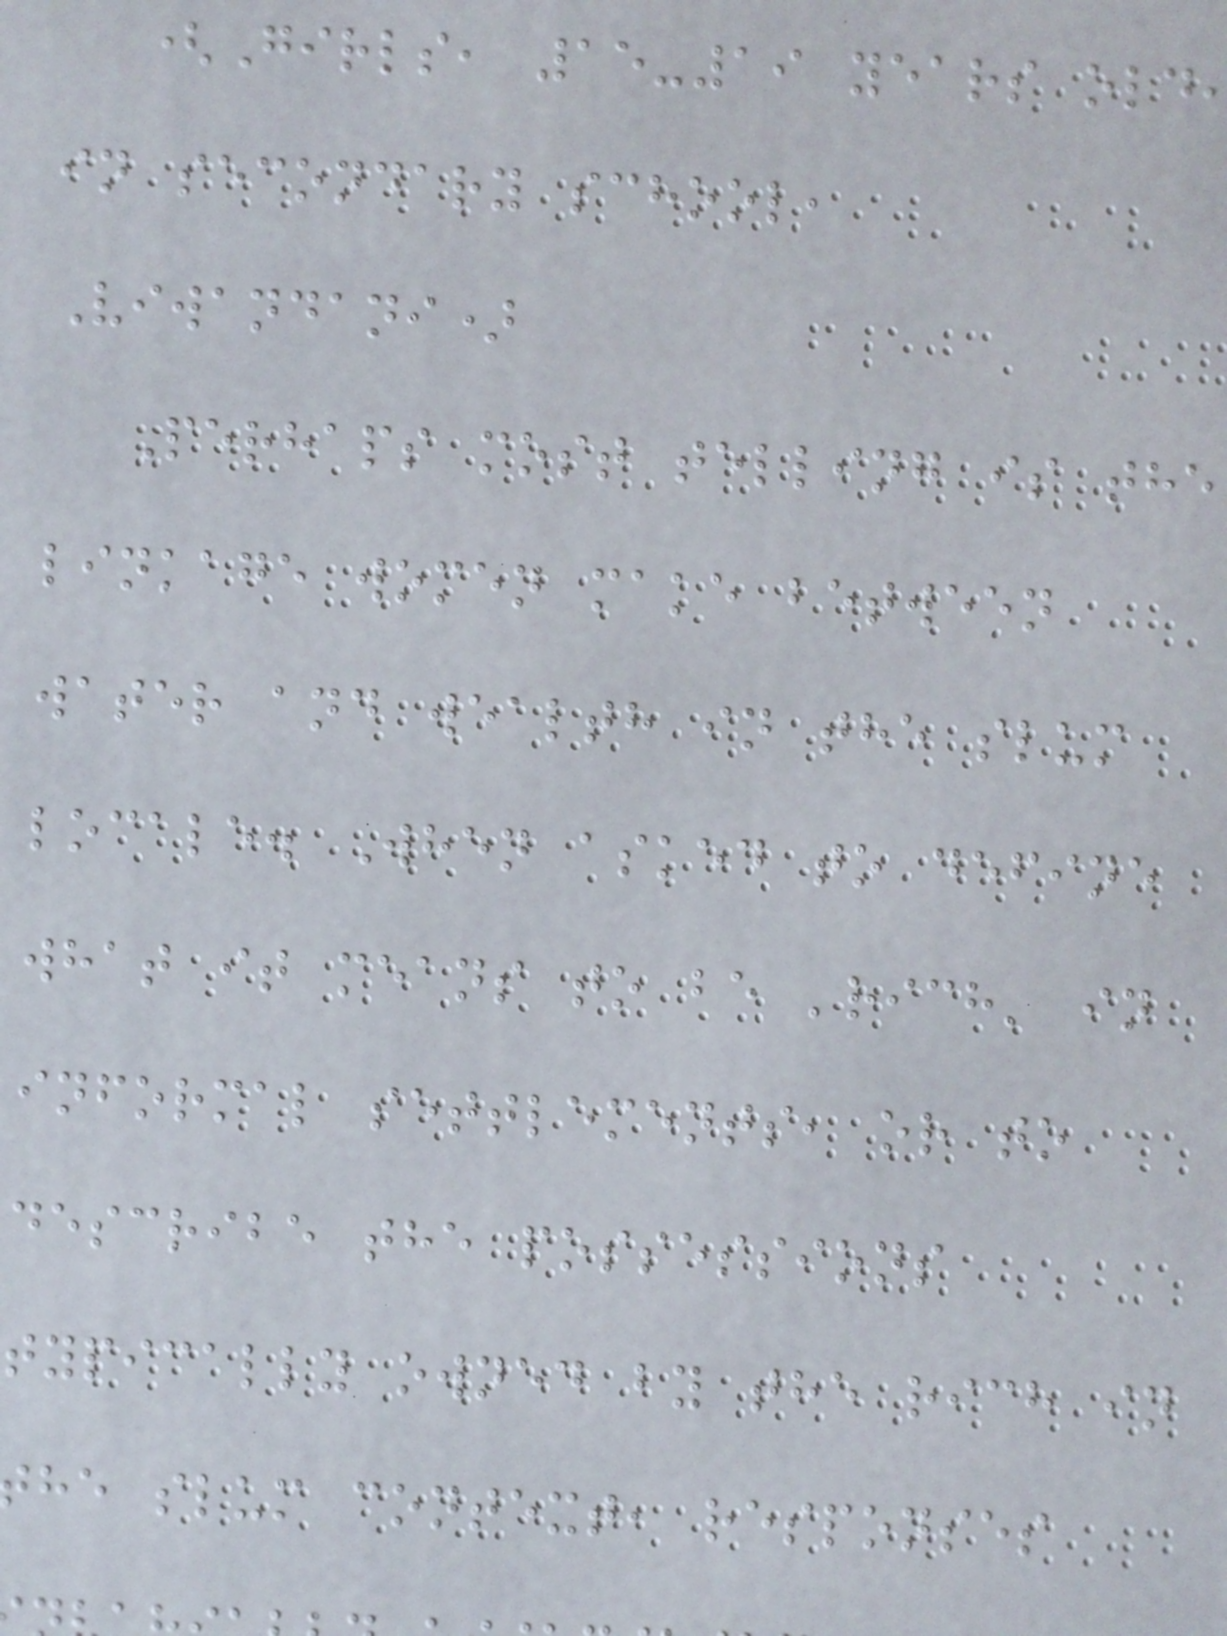(Girls, 15-19 years old
in secondary school,
Viwandani)
Perhaps most telling is the
linkage women make between
water and wealth in the slum
locale. When asked to define
what it means to be 'rich' in
informal settlements, or to
describe the possessions
typically owned by the rich in
he slum context, responses
